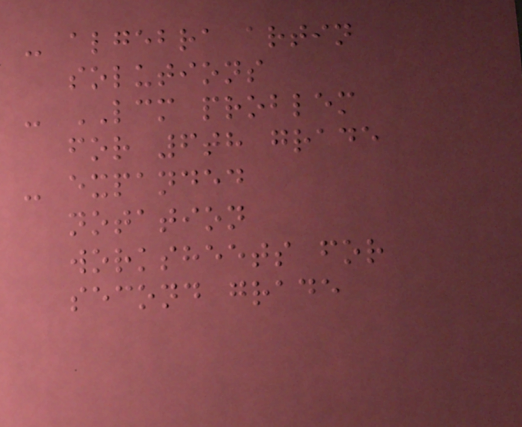- algebra artin
solutions
- LCM problem
for 6th grade
- expanded
notation
worksheets for
second grade
